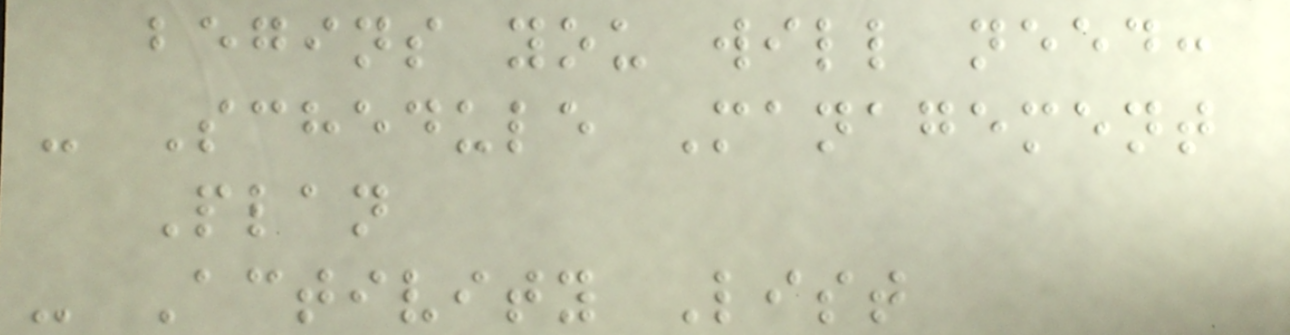begins you will need:
- Schedule Management
Plan
- Activity List
